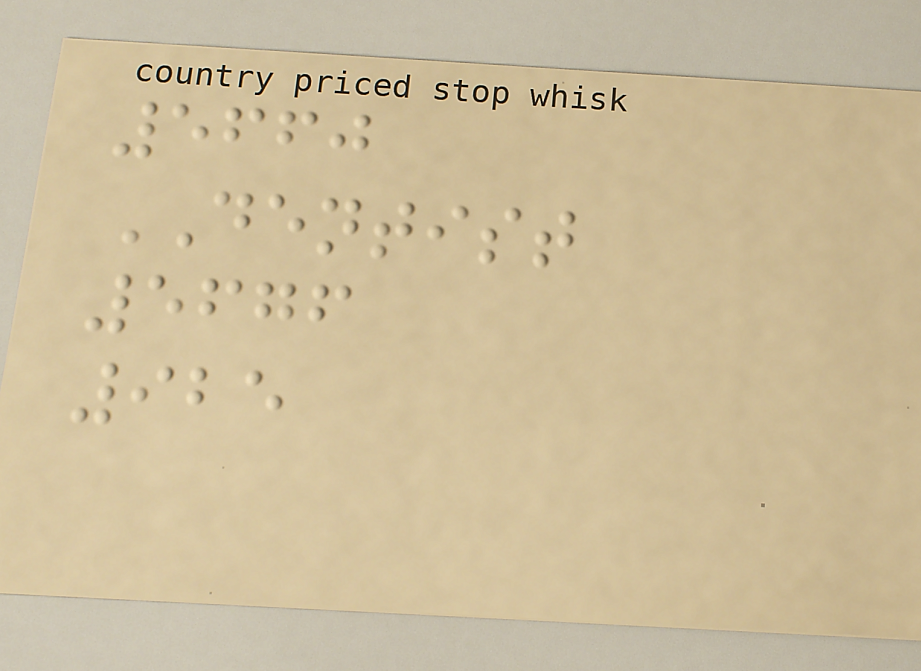5660
DENTIST
5676
925
